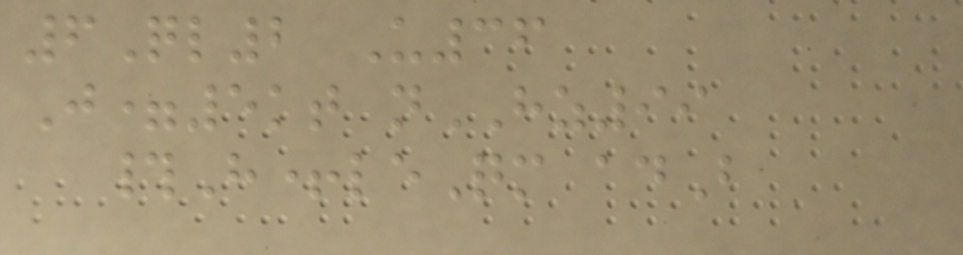6Ql2 U36
J=5kt nHZ99
#H+leQm adB
